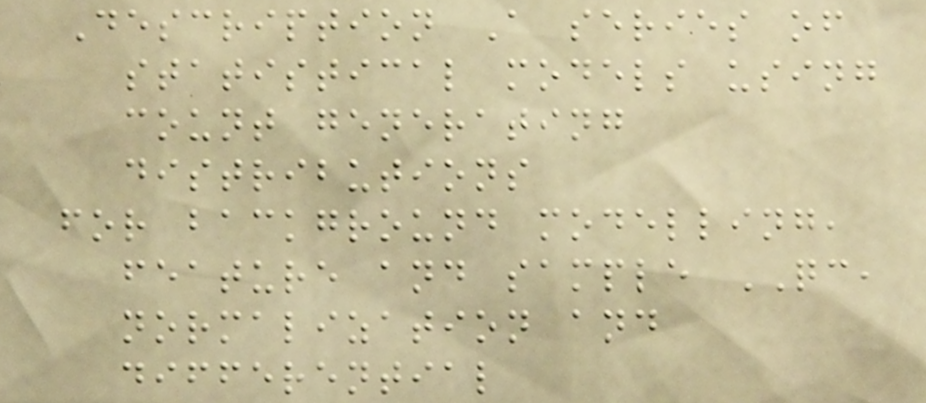Description A series of
statistical models using
count generating
distributions
for background modelling,
feature and sample QC,
normalization and
differential
